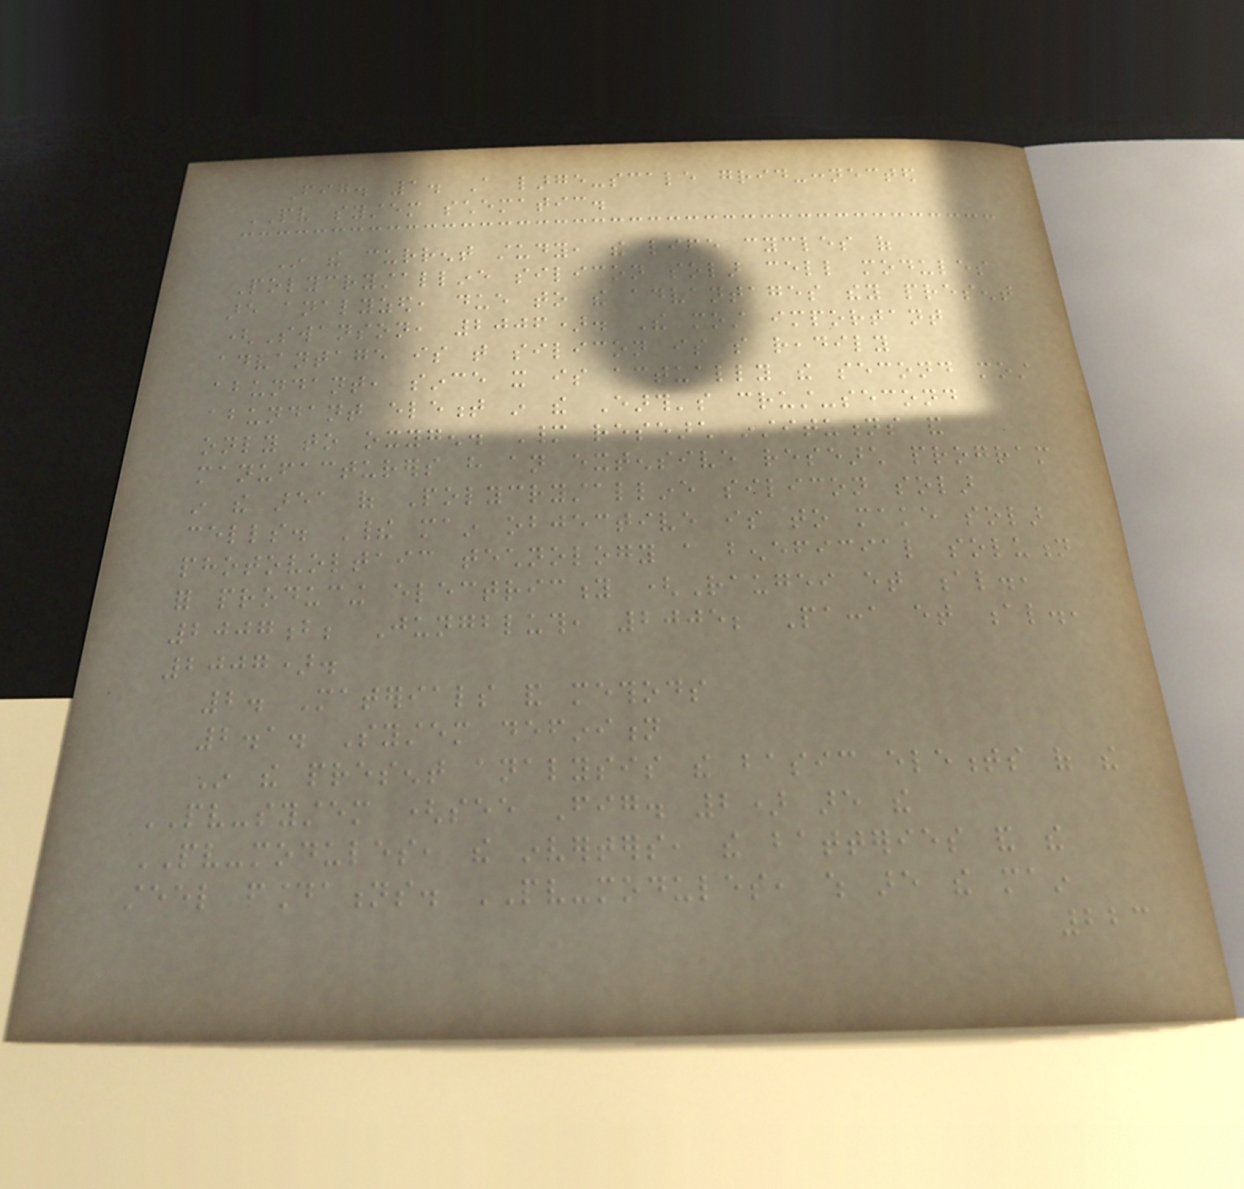Fig. 1. A large-scale grid-connected
PV system schematic.
In the current study, the life cycles of
Polycrystalline silicon solar cell modules
are analyzed, due to the advantages they present
(Swanson, 2006). The most important
advantage is that silicon is so readily
abundant, since it is actually the second most
abundant element in the Earth's crust-second
only to oxygen. Many research institutions and
manufacturers have an extensive research program
in the area of Polycrystalline silicon solar
cells. Their main objective is to make solar
photovoltaic technology a beneficial solution
for producing electricity (Raugei et al.,
2007b; Jungbluth, 2005; Pacca et al.,
2007).
2. Materials and methods
2.1. System definition
In the present analysis the basic elements of the
PV-system (see Fig. 2) are the
PV-modules, the inverters, the batteries and the
steel foundations. PV-modules, which are the main
223
